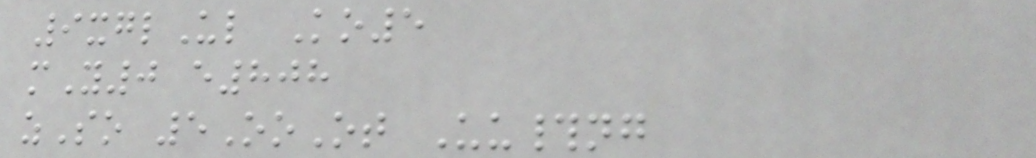9xglUl Ko5
mY0 e808
zSo 5OoOt Uu#ng
